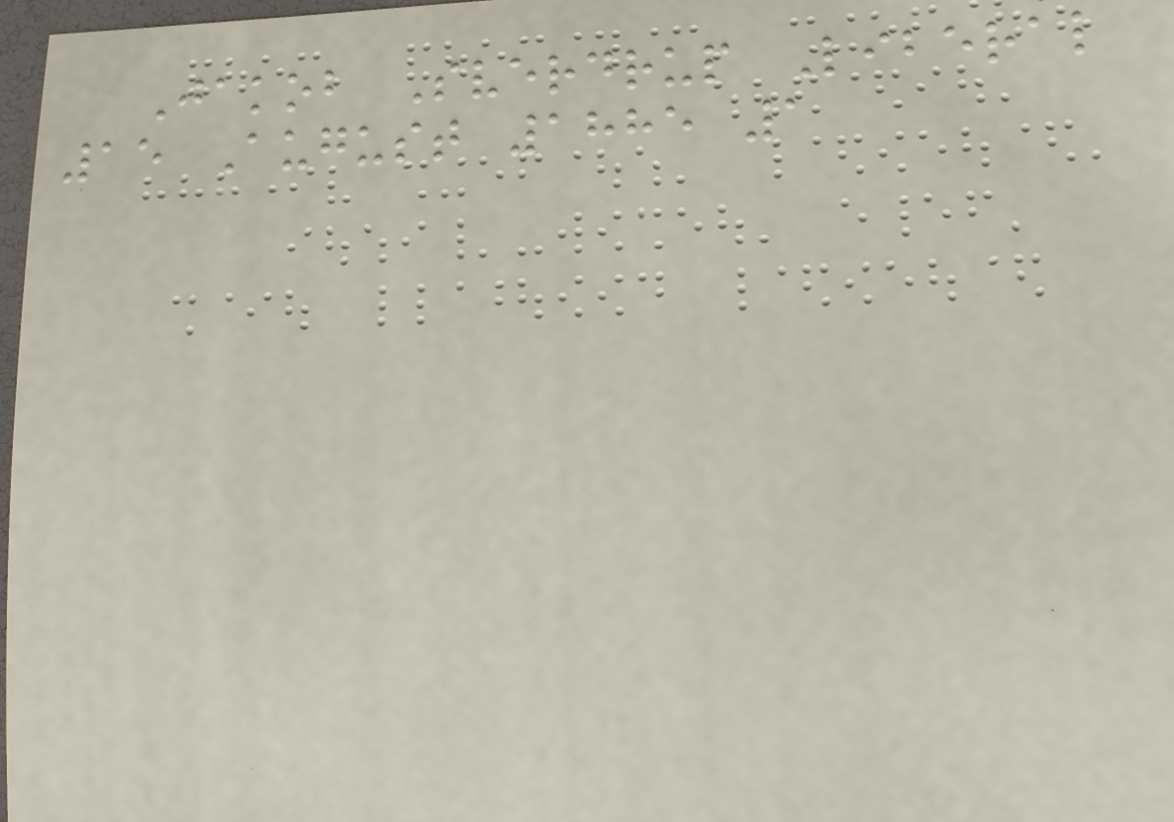Jakob Sverdrup Liberal
15 August 1885 1
